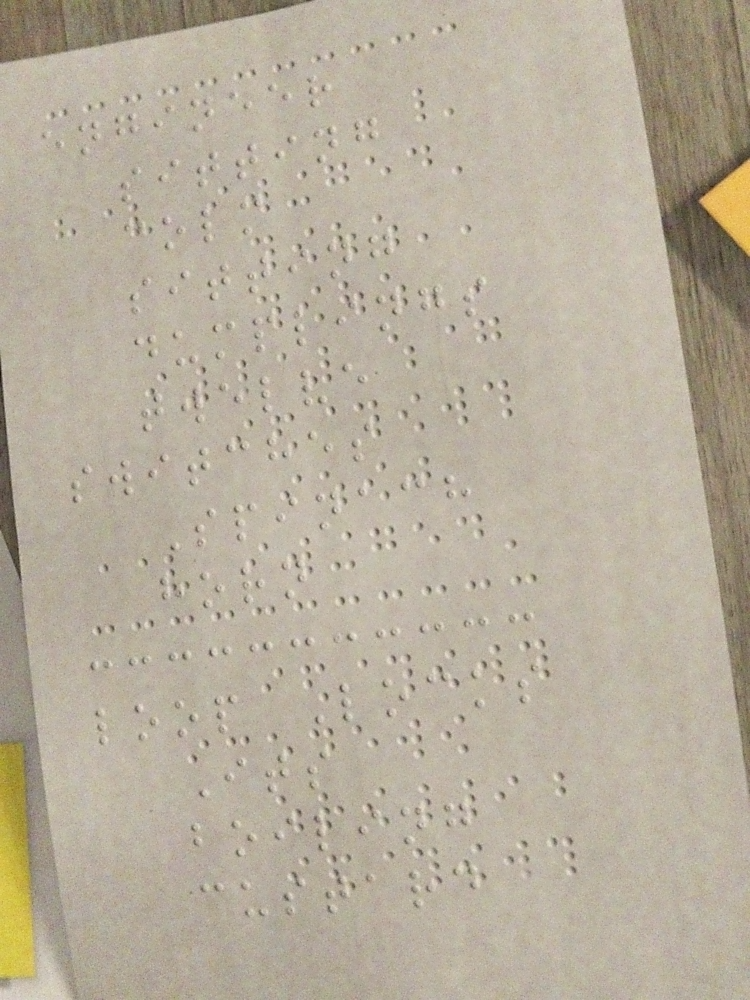engineer
sitting
colm
sitting
dumplings
twelve
switches
Spinach
horn
loop Locks
Its
boiling
custard
